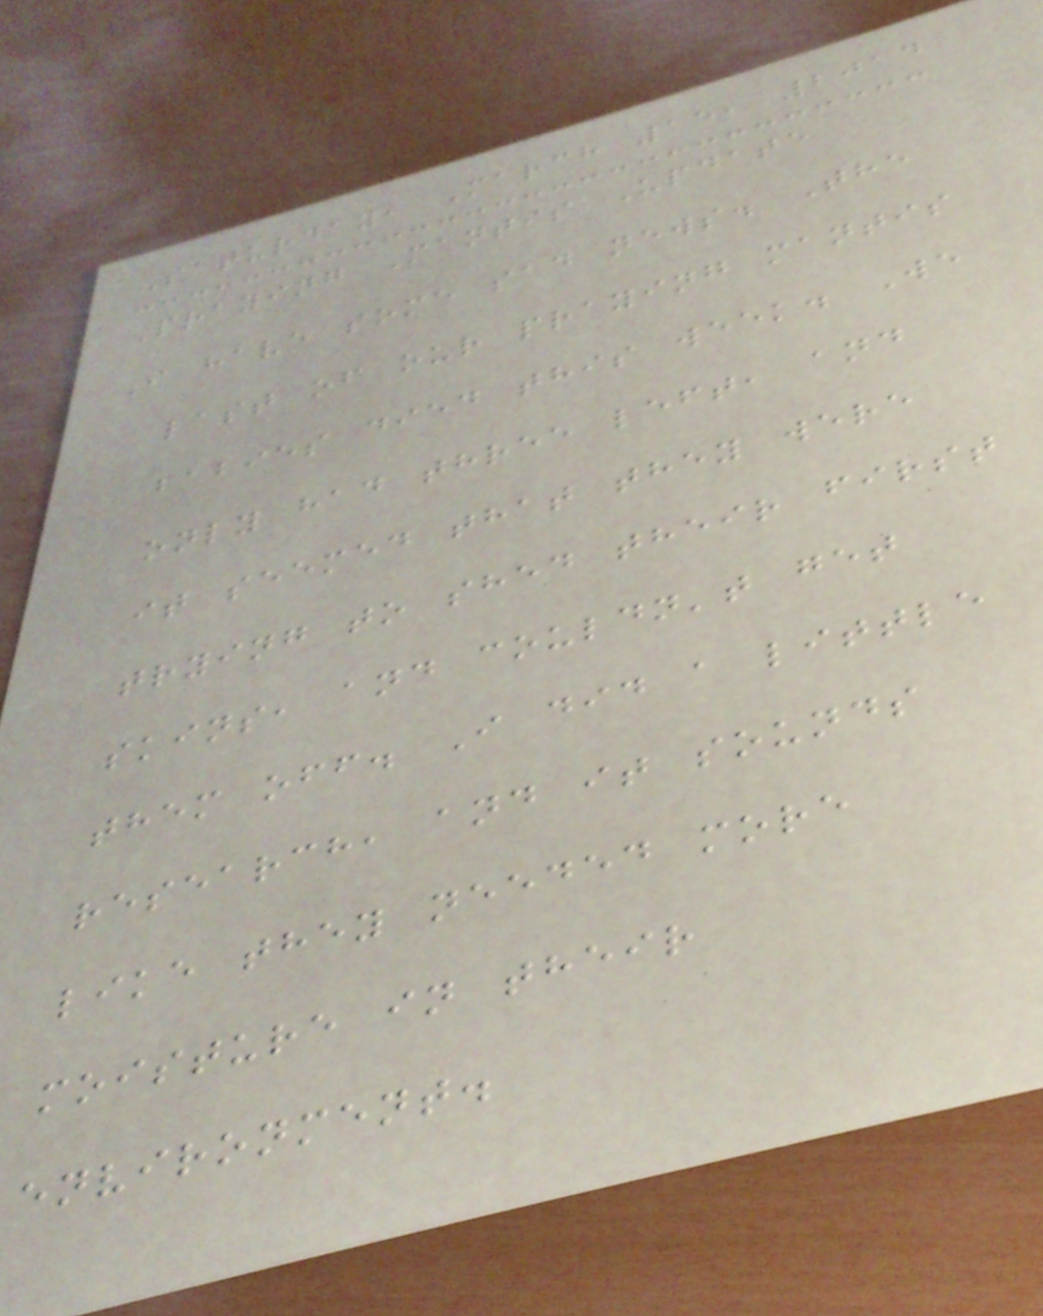Saturday, March 15, 2014
Praying Mantis Update
I have some sad news. The
last of our praying mantis
babies died this week. We
only had three left, and
it seemed that they were
trying to shed their first
skins, and couldn't get
them off. I did a little
research, and it sounds
like they needed more
moisture in their
environment.
